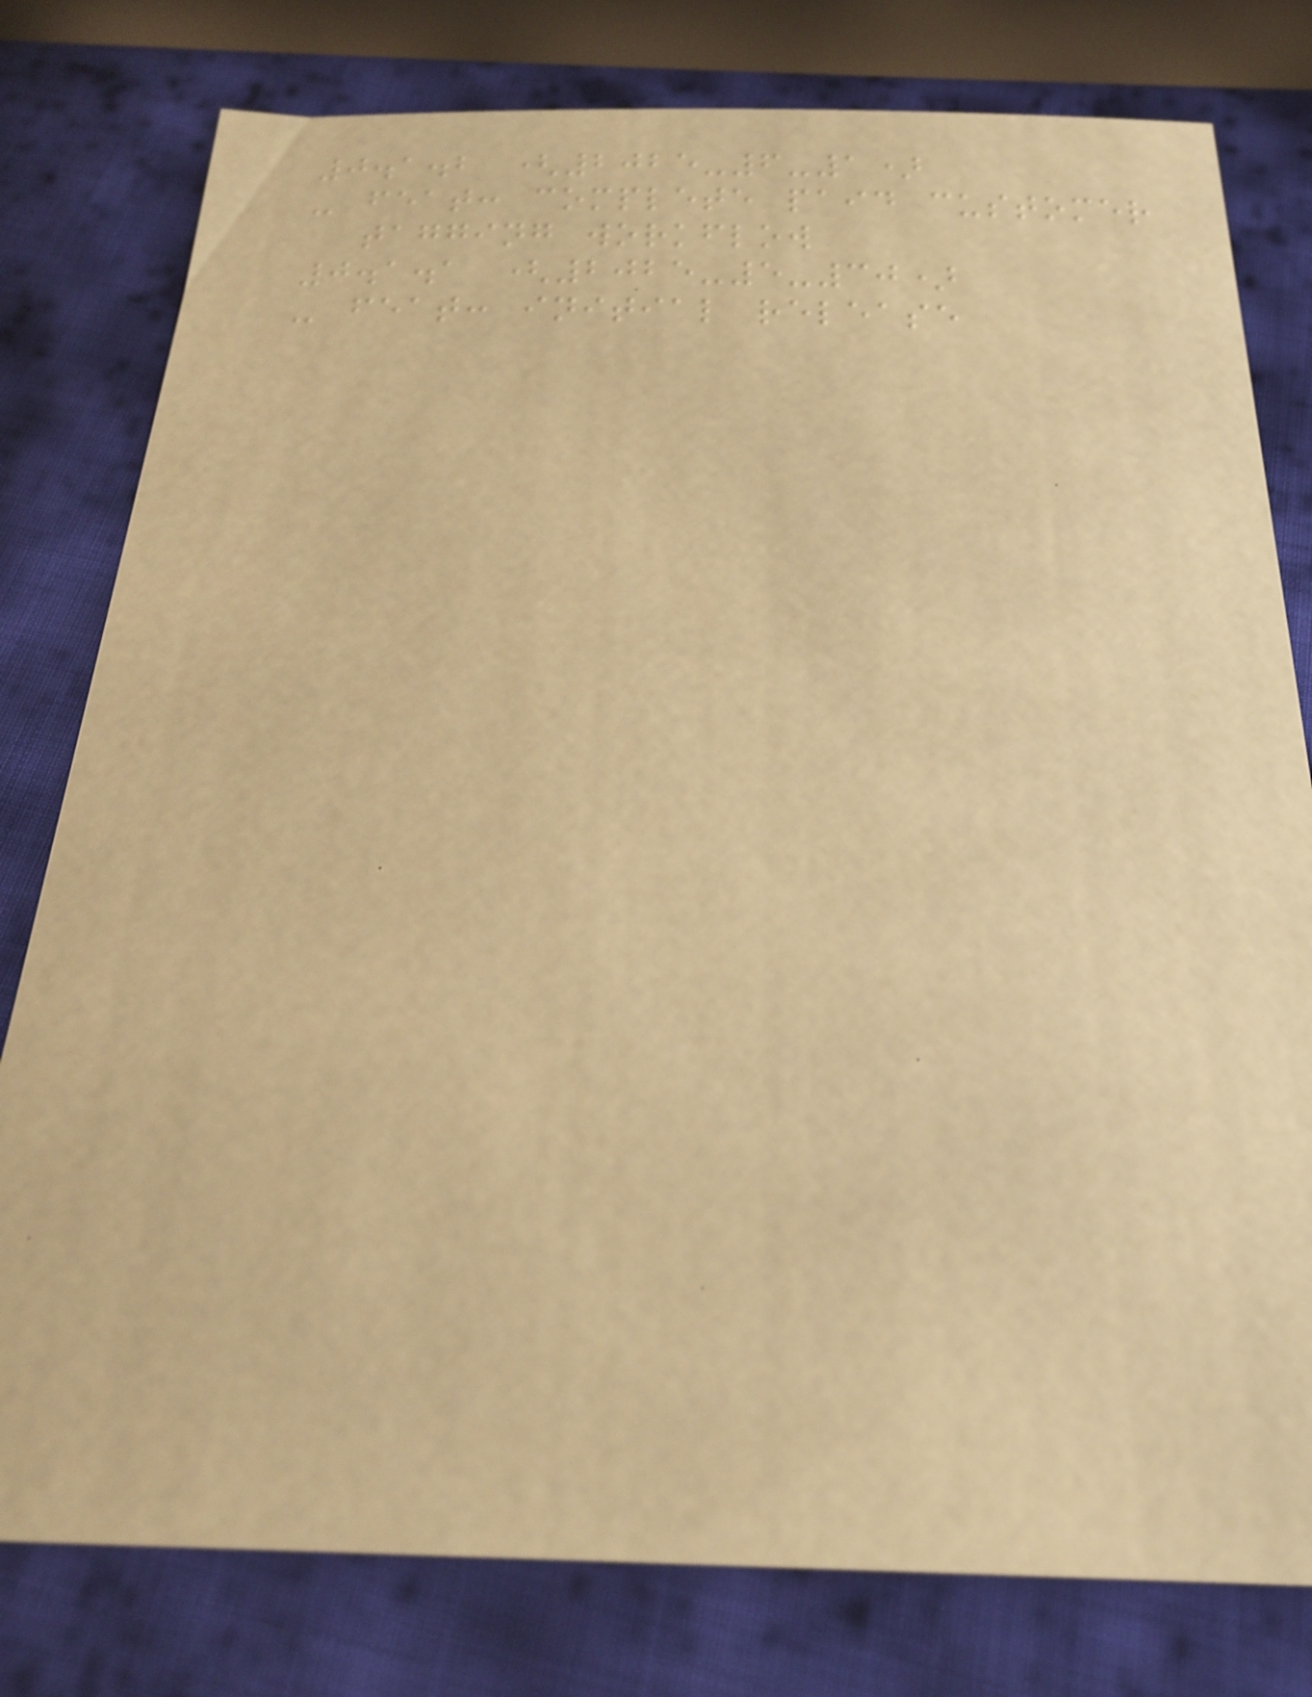0.1.2 (2025-6-1)
- feat: complete paid customer
tagging workflow
0.1.1 (2025-5-30)
- feat: initial release
